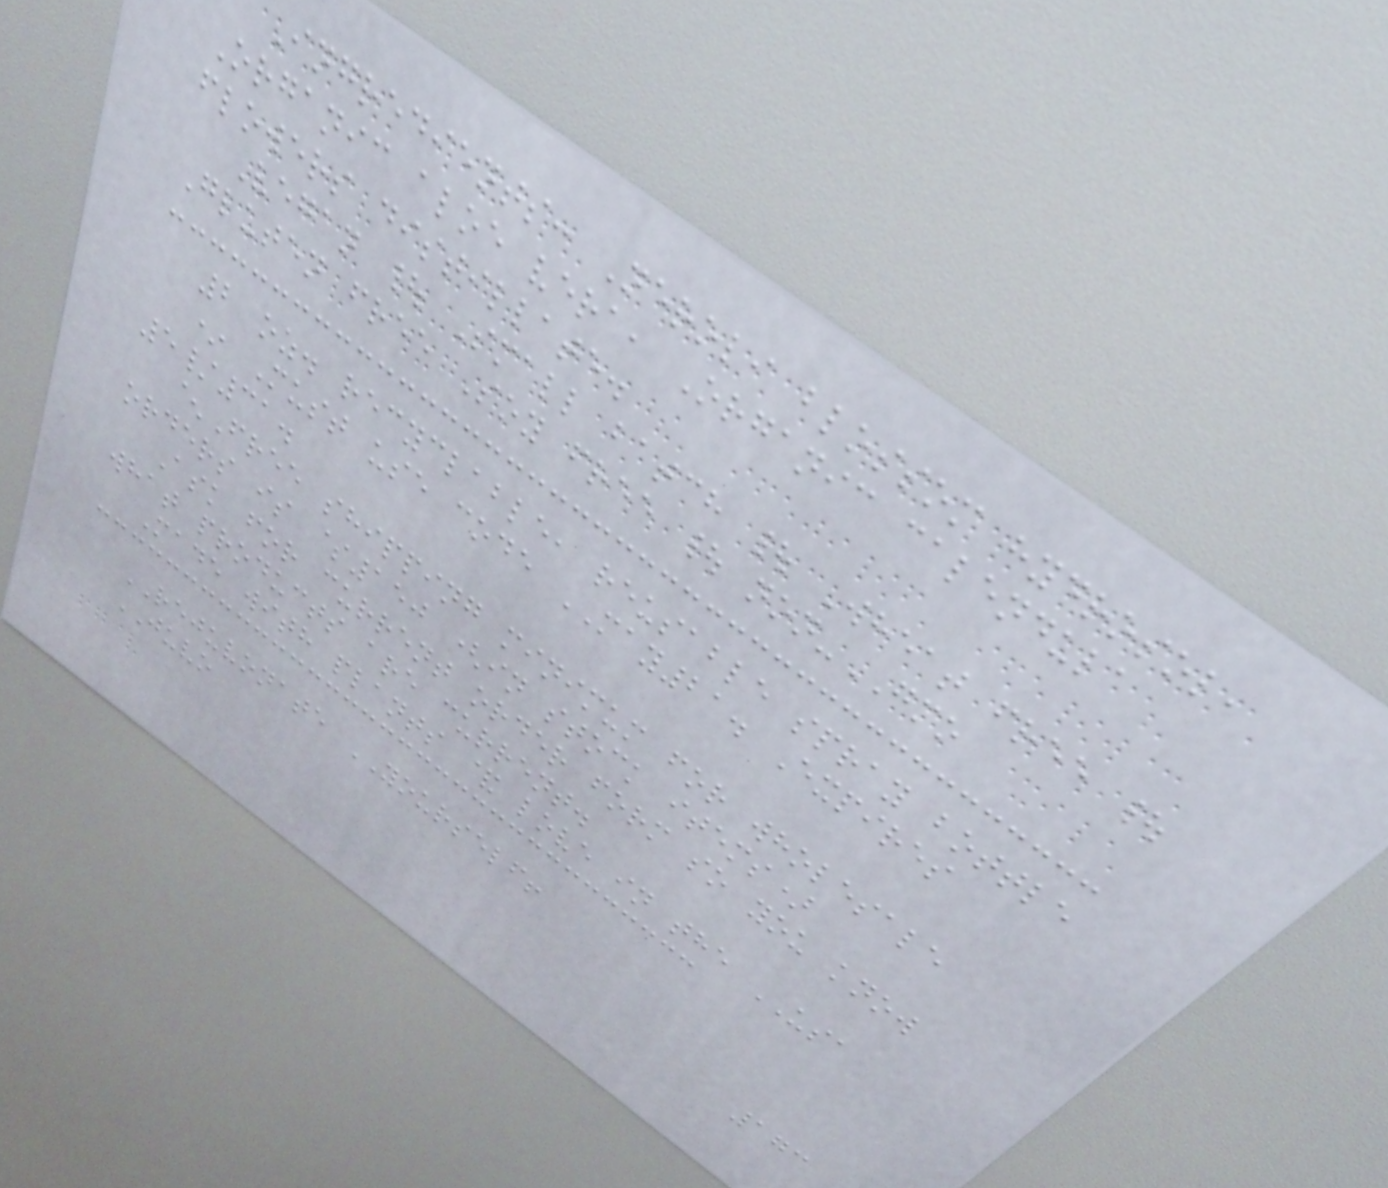Ingredients: Neroli blossom hydrosol,
Organic aloe vera, Organic calendula
flowers distillate.
Vegan | Small batch | Wheat free |
Gluten free Soy free | non-GMO
2 oz. recyclable, reusable spray bottle
* Must use code MAY21. Expires
5/31.
^Free shipping minimum for wholesale
orders is $150 (in stock items)
Ask for current order form so you know
what products are current.
Made with plants & love in the USA
REJUVONATE YOURSELF!
JUVO
173
